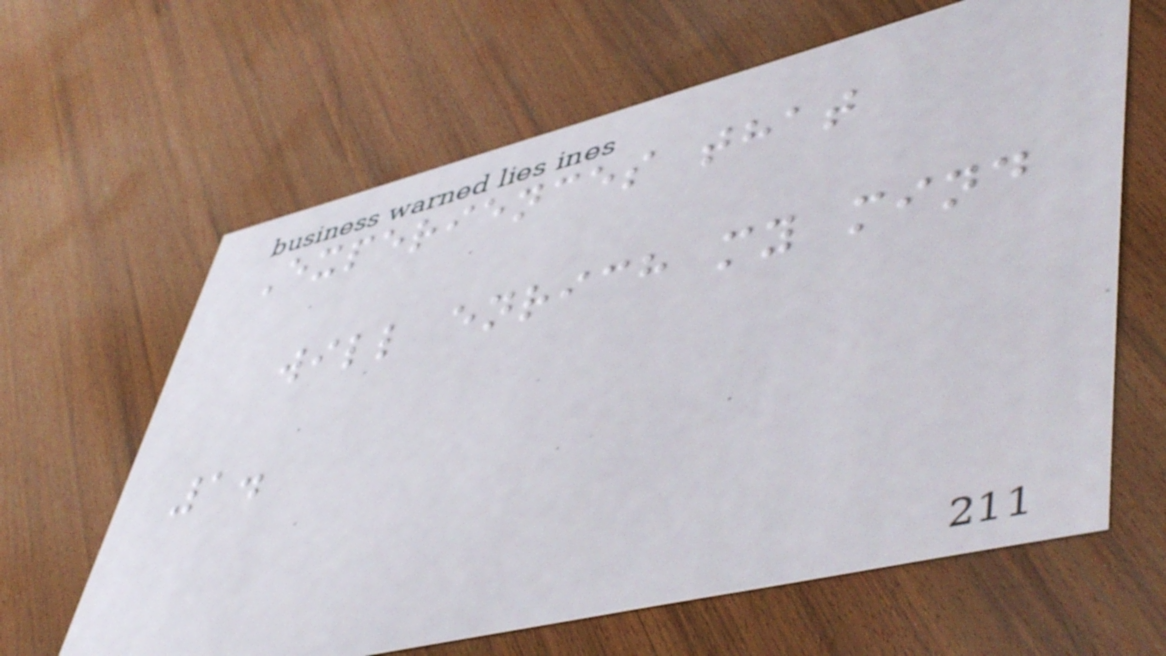Experiences that
will enrich my mind
1.
